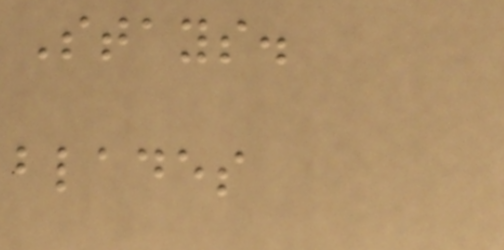Stays.
blades
